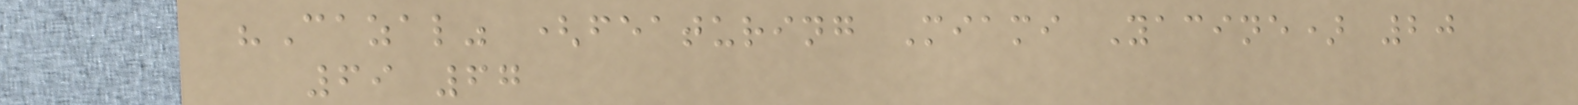"Cazal" (featuring Miami Yacine) 20
69 67
